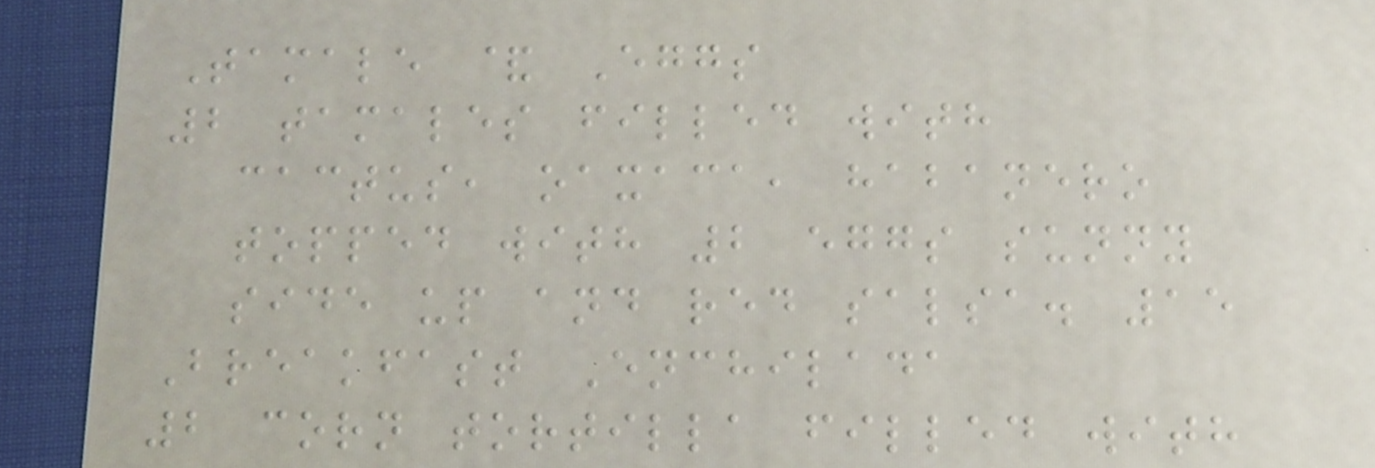Tamale & Eggs
2 tamales filled with
cactus, oaxaca, habanero
topped with 2 eggs sunny
side up and red salsa. 15
Breakfast Enchilada
2 corn tortilla filled with
